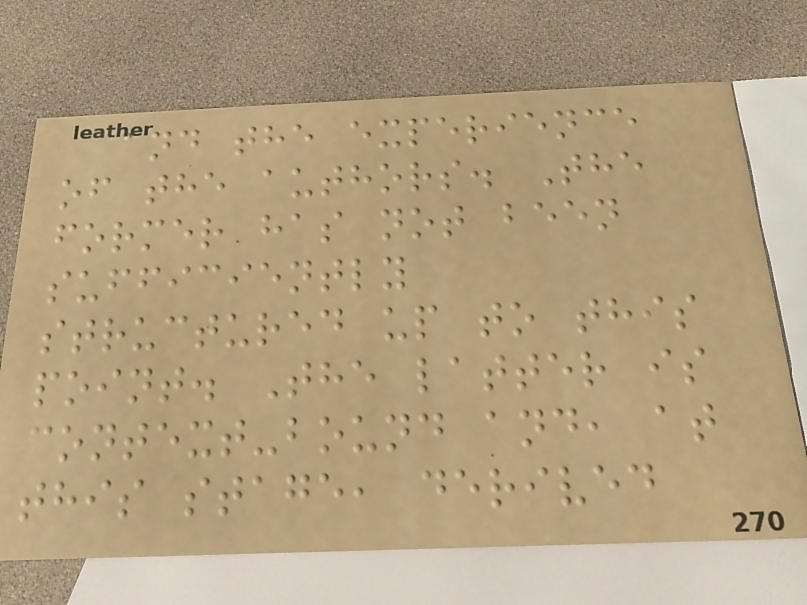and the experience
of the authors. The
former has not been
sufficiently
structured up to this
point. The latter is
context-bound and, at
this stage, derived
